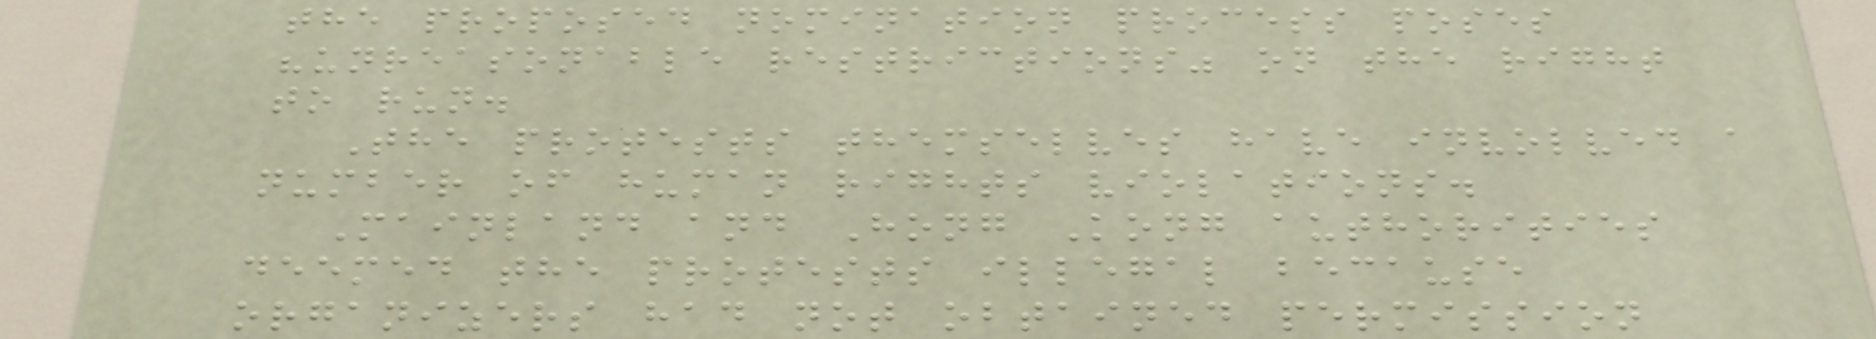the proposed nomination process poses
"unreasonable restrictions" on the right
to run.
The protests themselves have involved a
number of human rights violations.
Mainland and Hong Kong authorities
deemed the protests illegal because
organizers had not obtained permission
